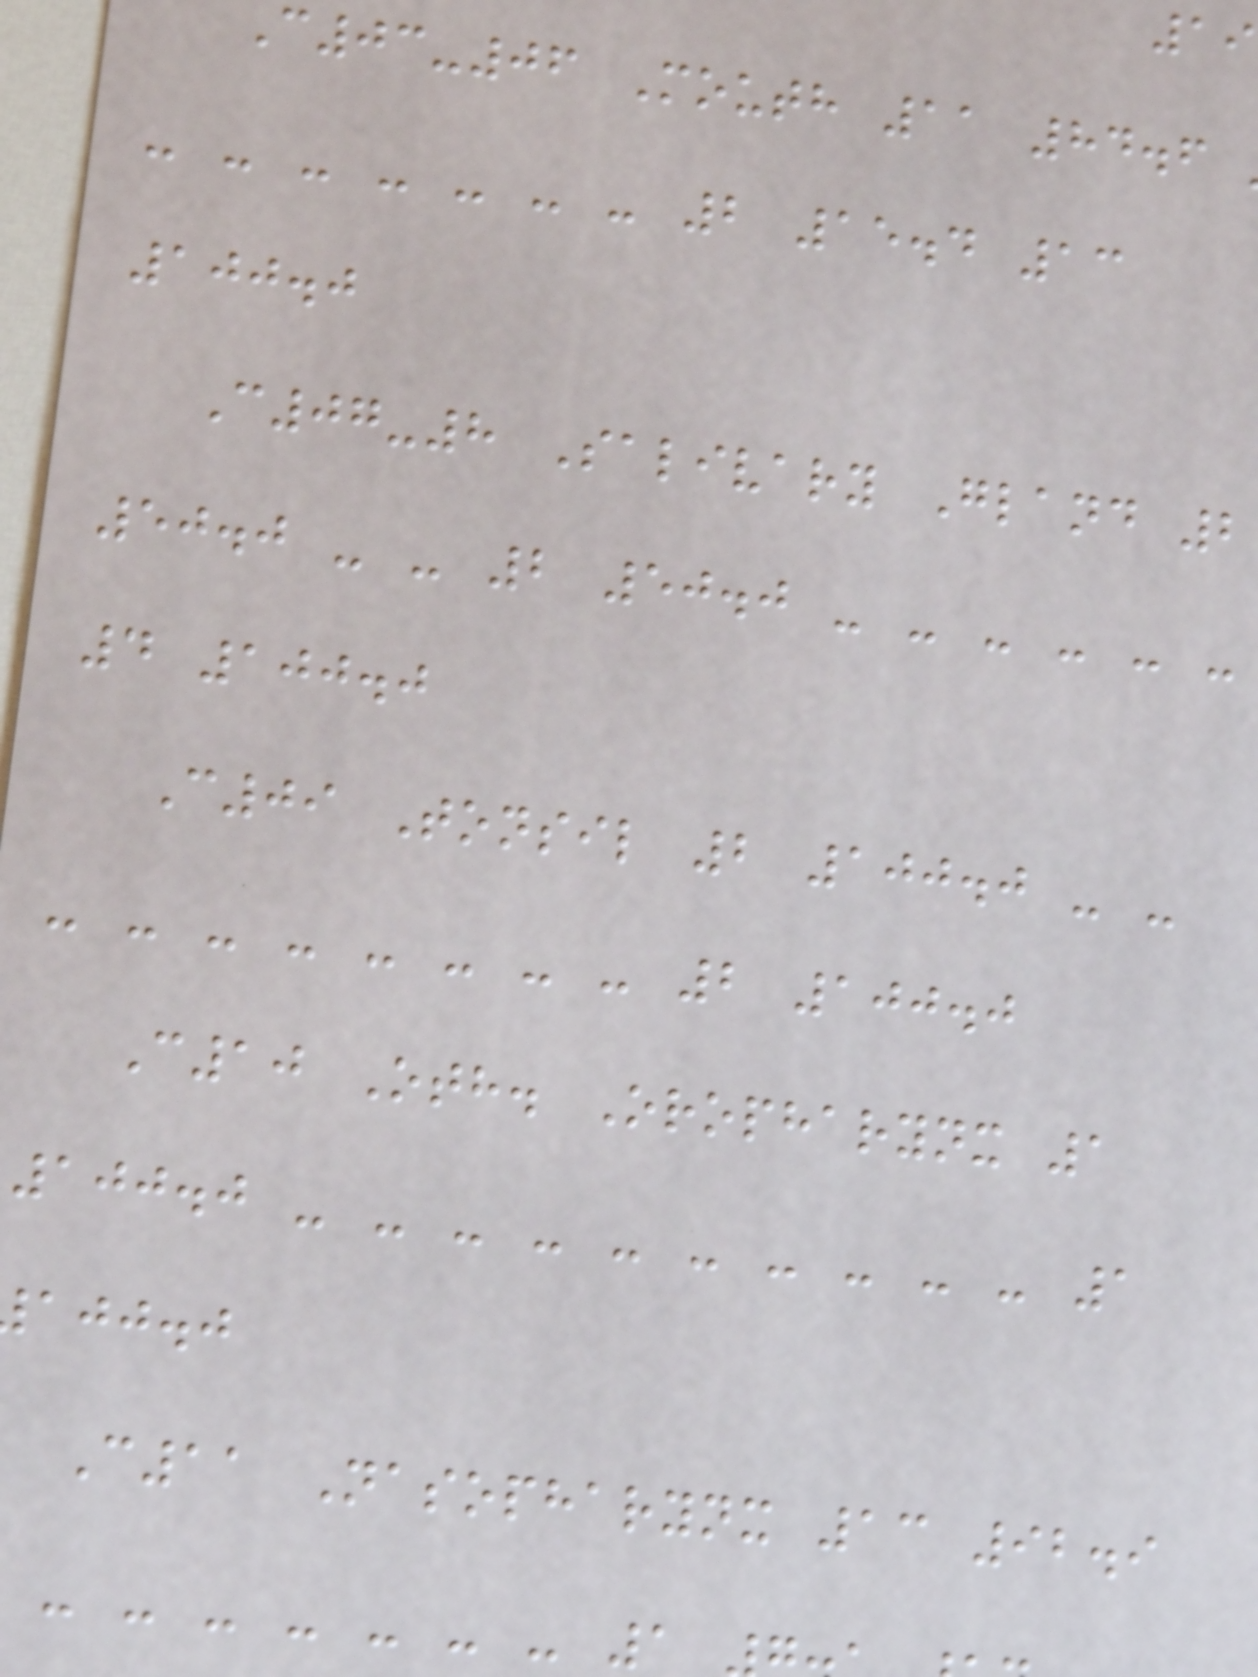C03-06 Mouth 11 84.6
- - - - - - - 2 15.4 13
100.0
C07-8 Salivary Gland 2
50.0 - - 2 50.0 - - - - - -
4 100.0
C09 Tonsil 2 100.0 - -
- - - - - - - - 2 100.0
C10 Oth. Oropharynx 1
100.0 - - - - - - - - - - 1
ajj.j
C11 Nasopharynx 13 92.9
- - - - - - - 1
